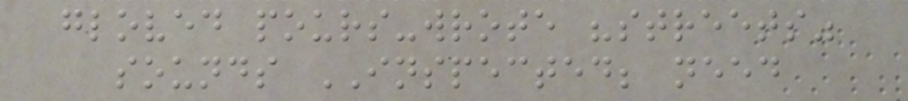gloved pours-wrote "streets"
sounds INSPECTED; need
